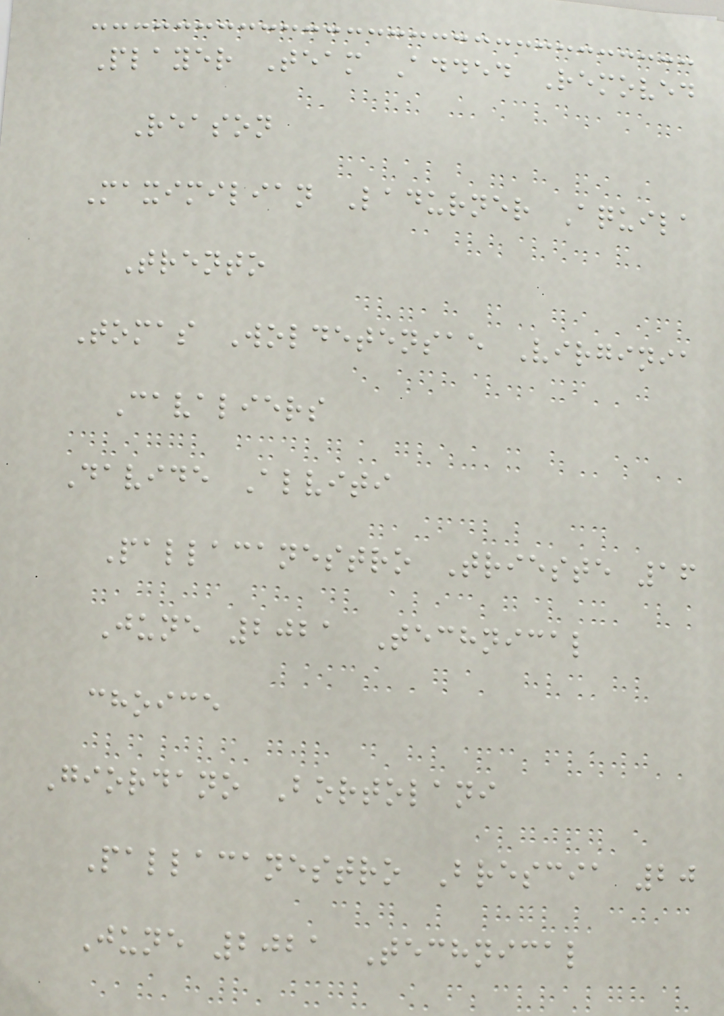Player Team Added Removed
Reason
Maximilian Ladurner Aquila
Trento
Tomas Woldetensae Virginia
Cavaliers
Davide Alviti
Pallacanestro Trieste 16
June 2021 Technical
choice
Giordano Bortolani
Pallacanestro Brescia 20
June 2021 Technical
